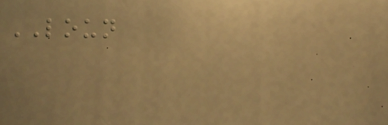LOUN
